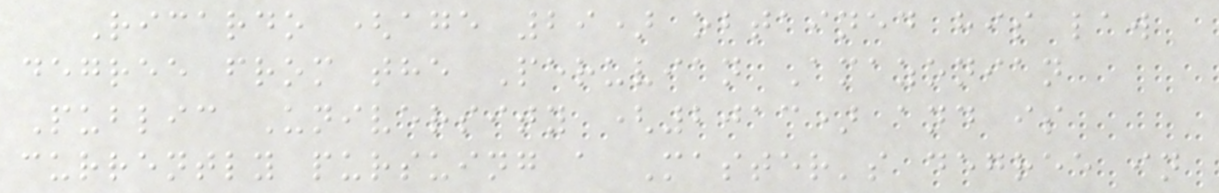Ricardo (age 29) obtained his law
degree from the Peruvian Amazonian
Public University (2013) and is
currently pursuing a Master's degree in
